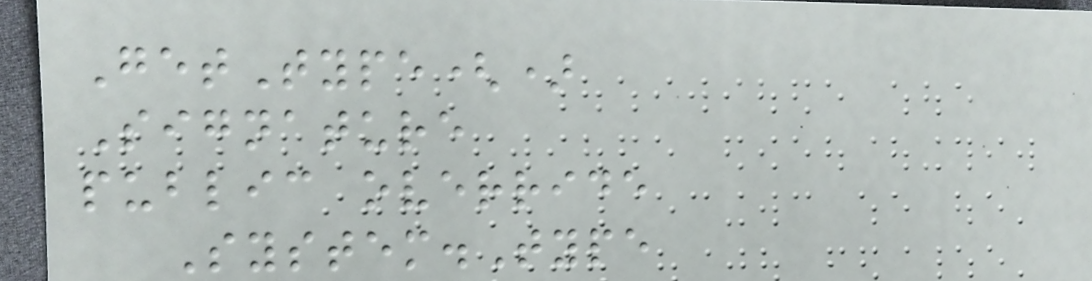GetType()
Signature
public override
System.Type
